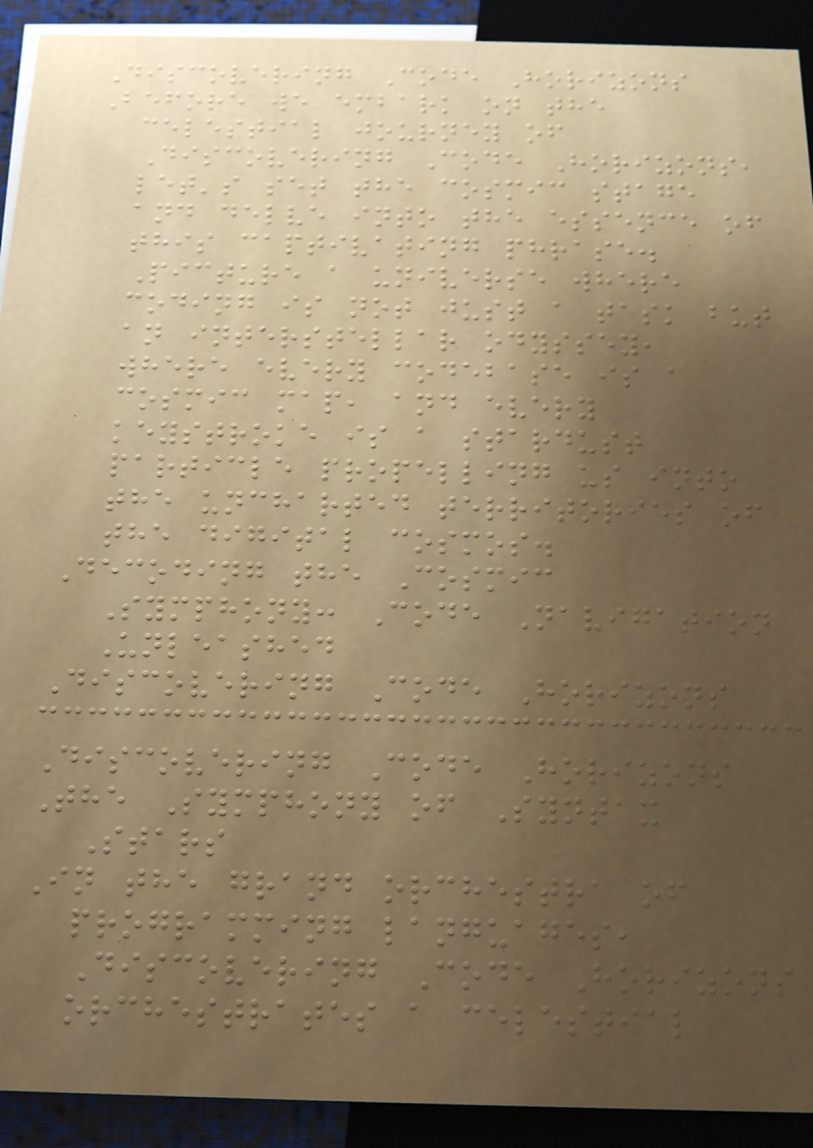Discovering Code Horizons
Before we embark on the
celestial journey of
Discovering Code Horizons,
let's set the cosmic stage
and delve into the essence of
this captivating phrase.
Picture a universe where
coding is not just a task but
an interstellar odyssey,
where every codebase is a
cosmic map, and every
keystroke is a stardust
particle propelling us into
the uncharted territories of
the digital cosmos.
Decoding the Cosmic
Symphony: Code Navigation
Unleashed
Discovering Code Horizons
Discovering Code Horizons
The Symphony of Syntax
Stars
In the grand orchestra of
programming languages,
Discovering Code Horizons
orchestrates a celestial
